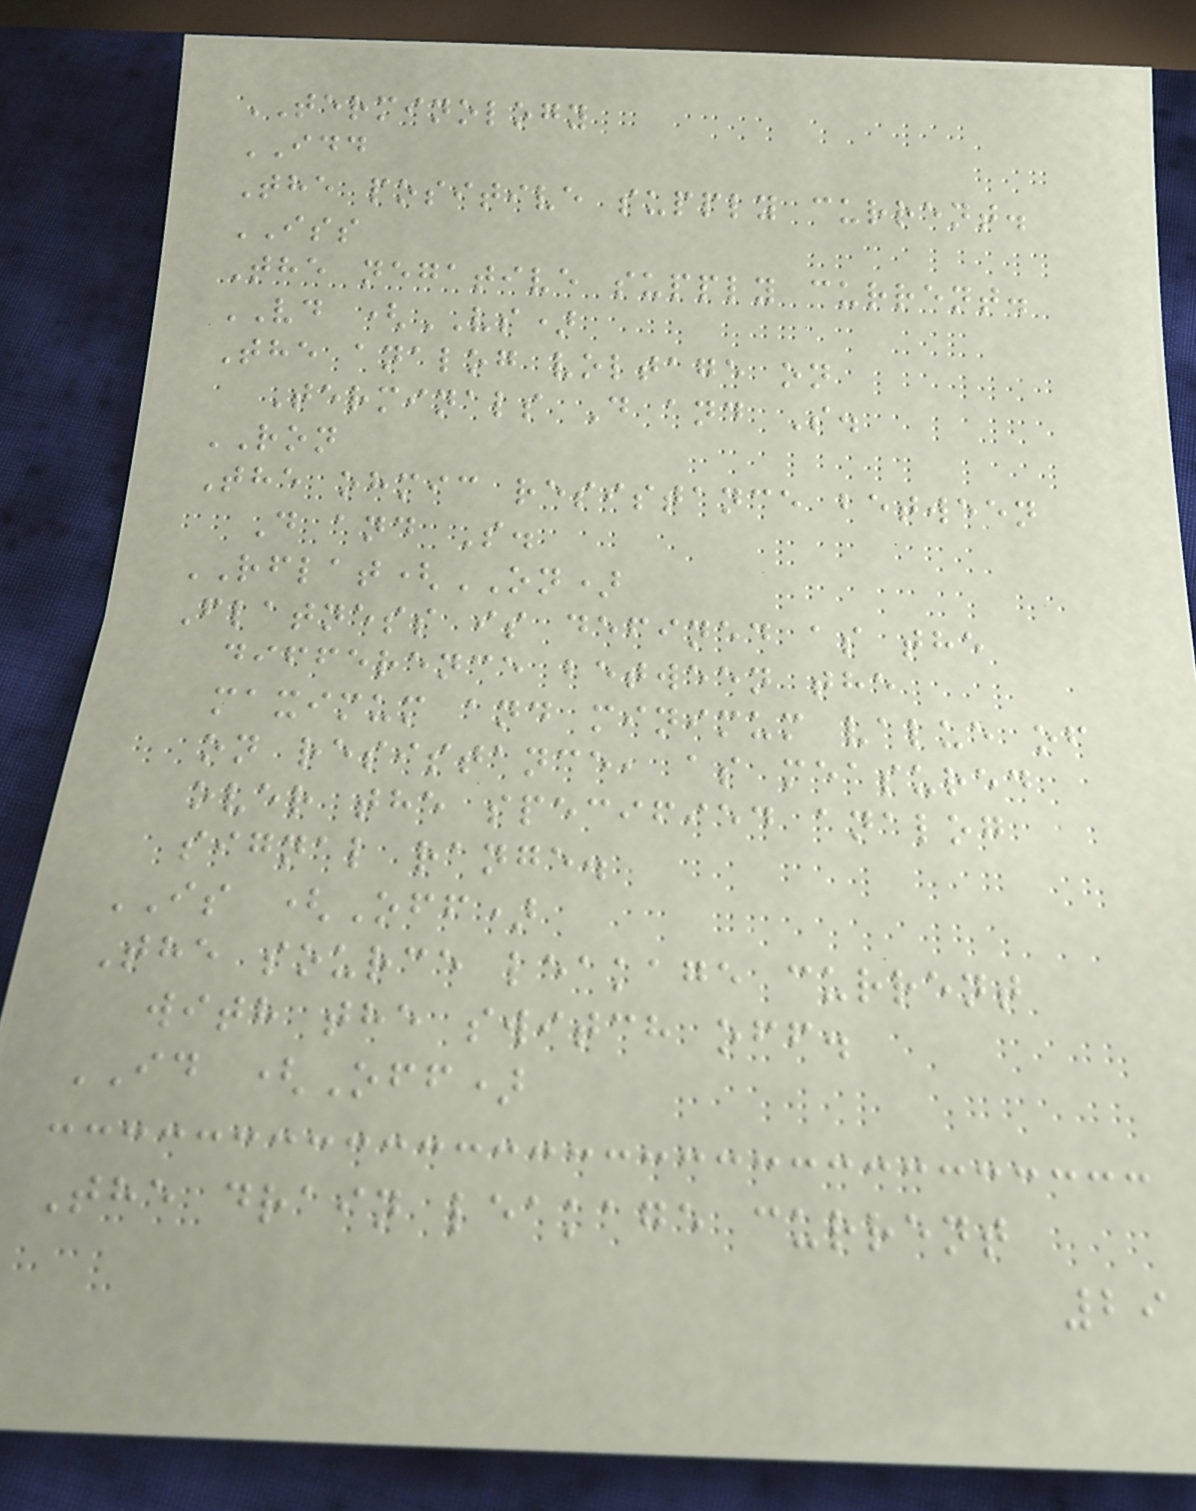TERMINOLOGY
IDD
The positive supply current.
ISS
The negative supply current.
VD (VS)
The analog voltage on
Terminals D and S.
RON
The ohmic resistance between
D and S.
RFLAT(ON)
Flatness is defined as the
difference between the
maximum and minimum value of
on resistance, as measured
over the specified analog
signal range.
IS (Off)
The source leakage current
with the switch off.
ID (Off)
The drain leakage current
29
